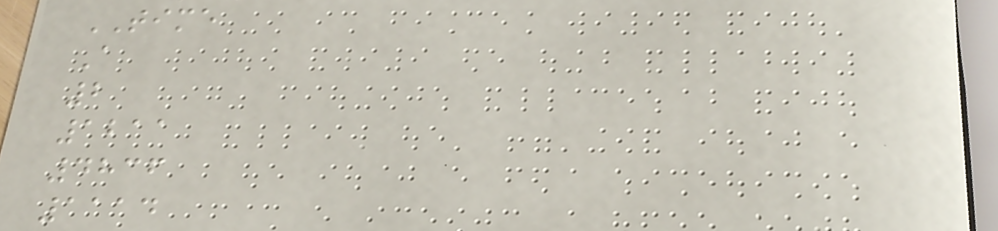TIME
A
2
1211
4836
1114
